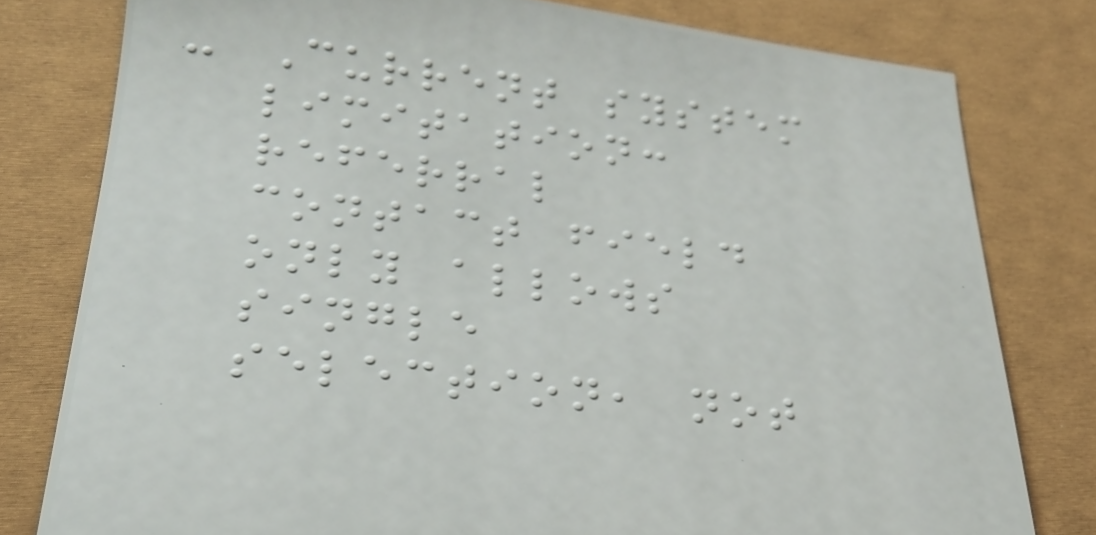- Current system
limitation:
referral
contact field
only allows
single
selection, not
